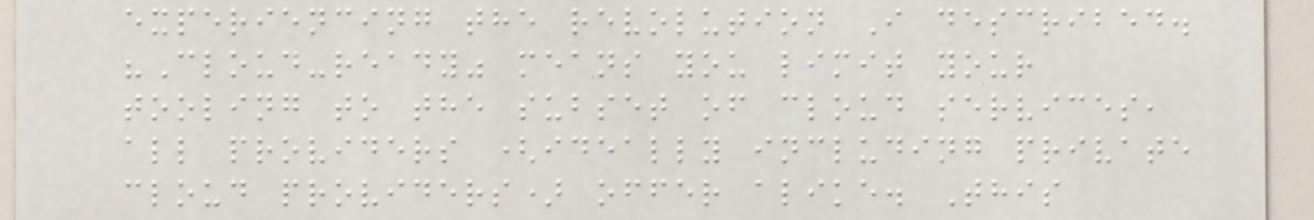experiencing the revolution I described.
"Cloud-ready" means you limit your
tooling to the subset of cloud services,
all providers (ideally including private
cloud providers) offer alike. This
